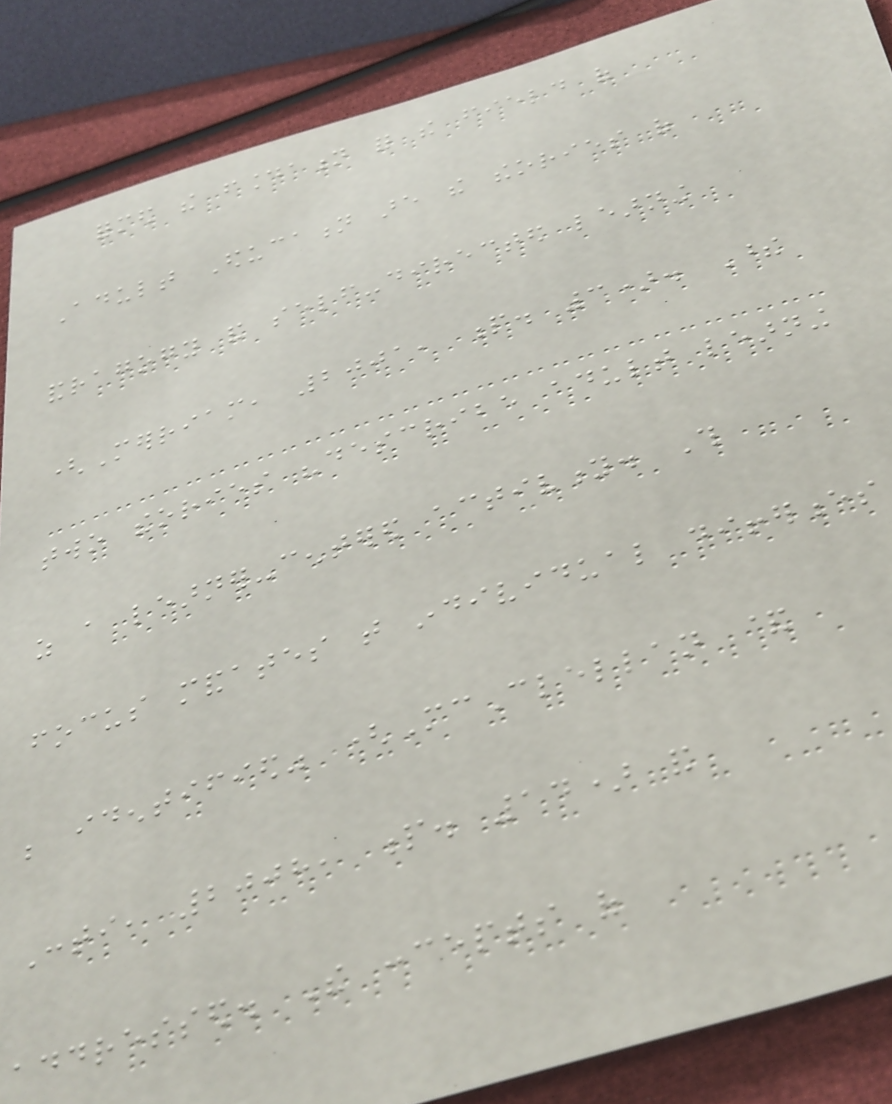formed the foundation for the field of
Adult Education are the theories of
andragogy and self-directed learning
(Merriam, 2001, p. 3). These
two theories "describe adult learning
as a learner-centered activity. This
focus mandates that individual differences
be identified" (McClellan &
Conti, 2008, p. 14) and
addressed. The concepts of
